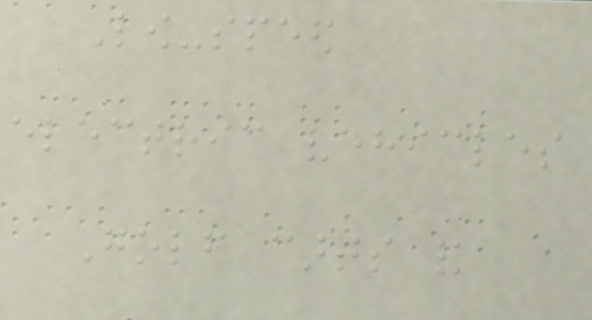Low-speed
electric vehicles
Golf carts and
